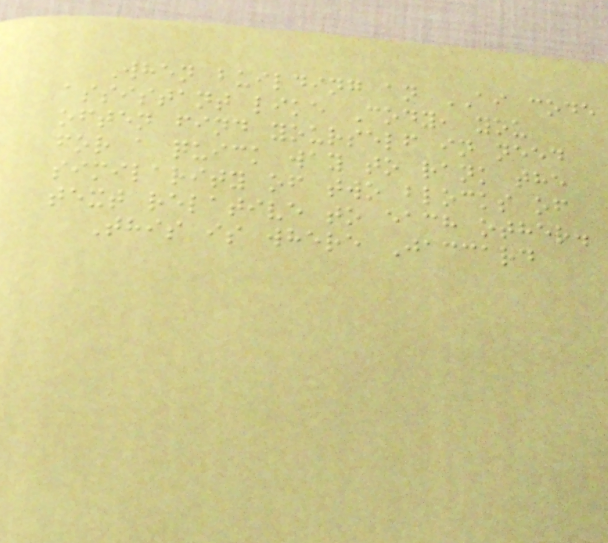When building an AI code
assistant like Cody, you
often find yourself in need
for a quick way to rank the
similarity of two blocks of
text relative to each other.
This is where Jaccard
